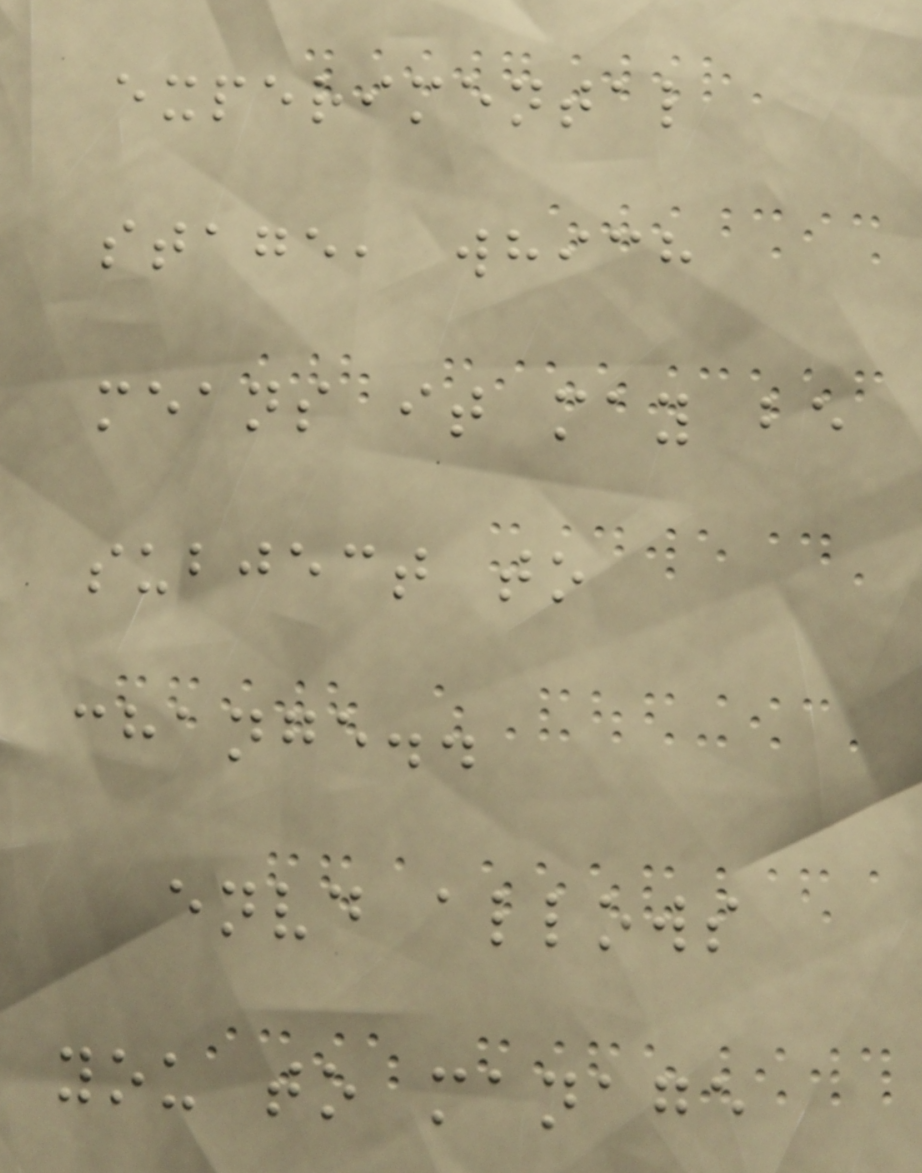experimental
stage, which
means it may be
subject to
change..
envd allows
you to manage
